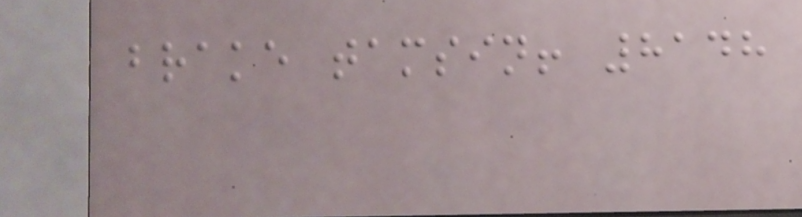brake tamsin! 8148
